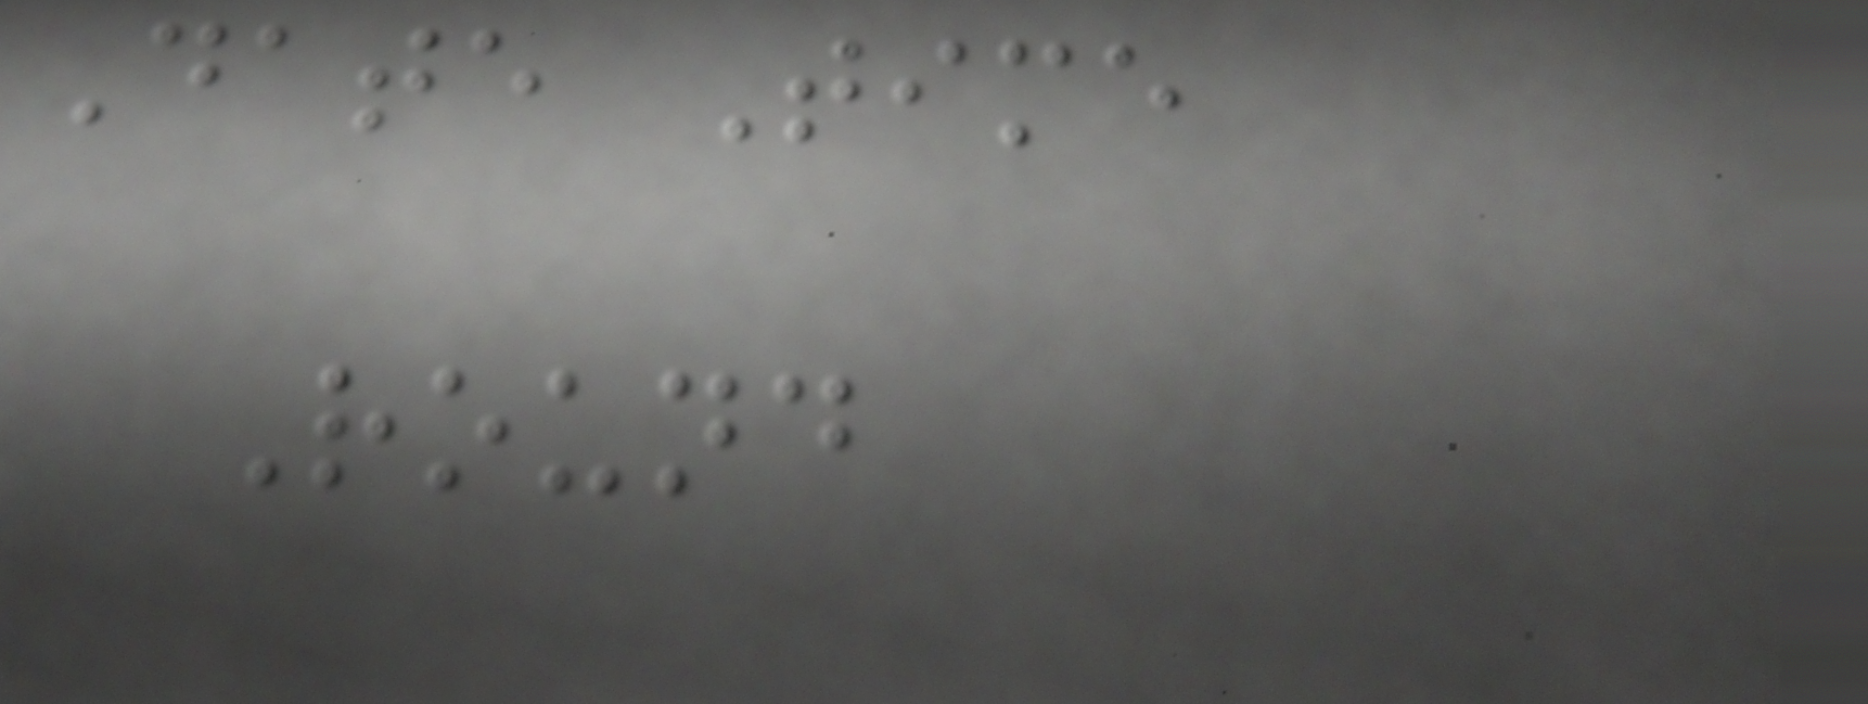Date Time
Round
